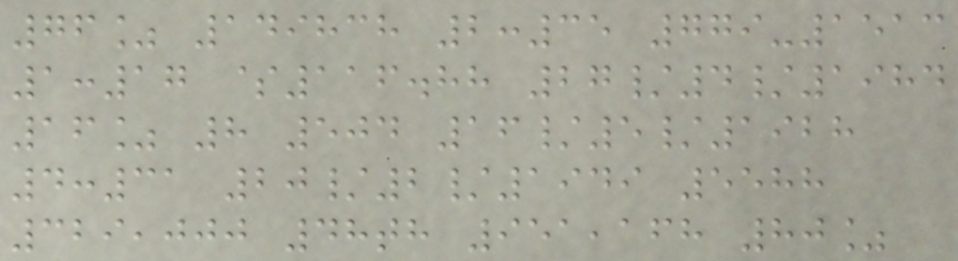76% 149838 2:35 779-1513
1:17 $116.88 27/4/1984
16% 8 504 16/5/1928
4:31 20/2/1949 5588
329,000 48th 951,168 80%
